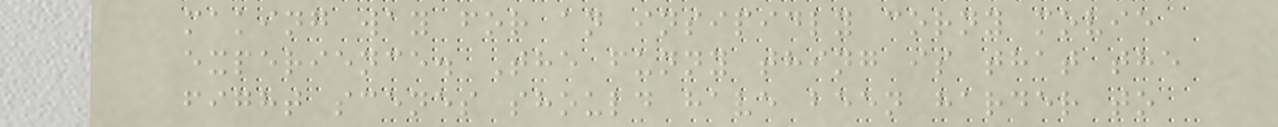making way for an insipidly corny movie
experience. The funny thing is that the
fight scenes should have been harder to
